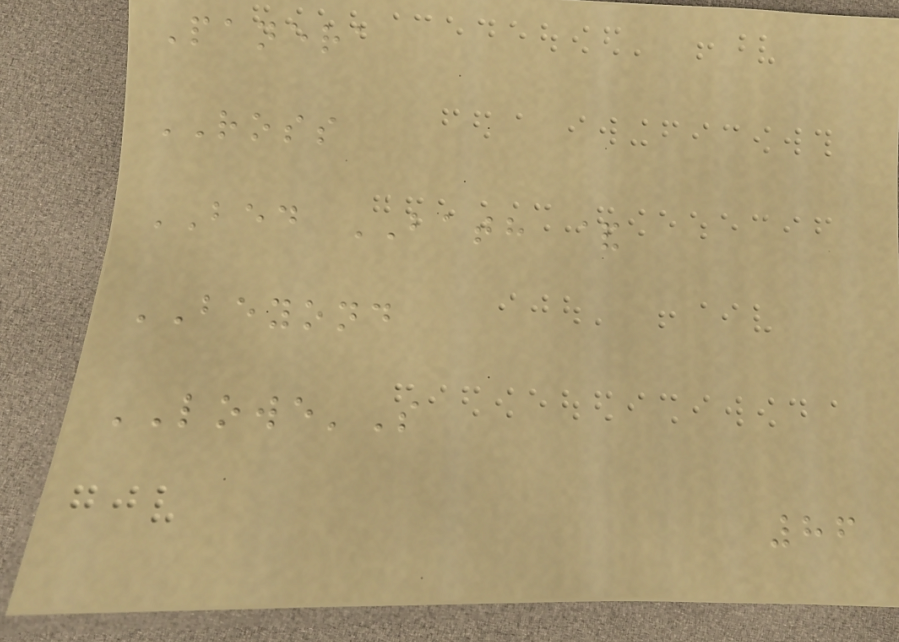Panera
ROSS
BED BATH &
BEYOND
LOWE'S
86
